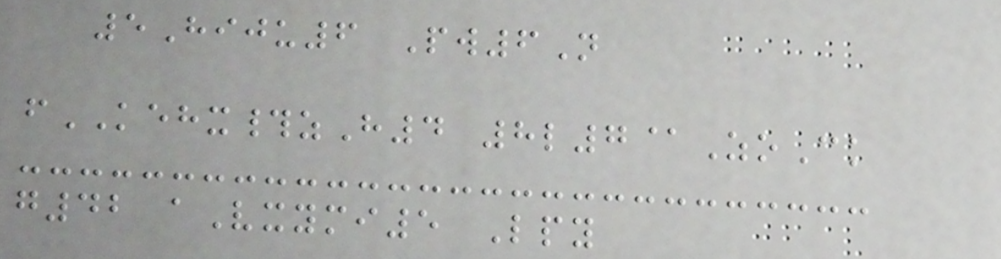5Hiju6 Pw6N
fKEHX#zH4 8l7@ZoCk
g42 aVxymi5 Lpy
